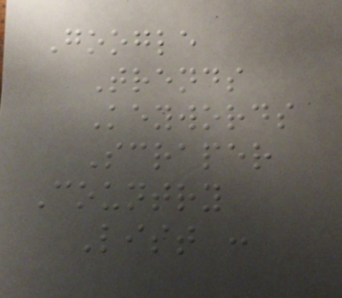Google
Trends
Keywords
Scraper
Country
List :
